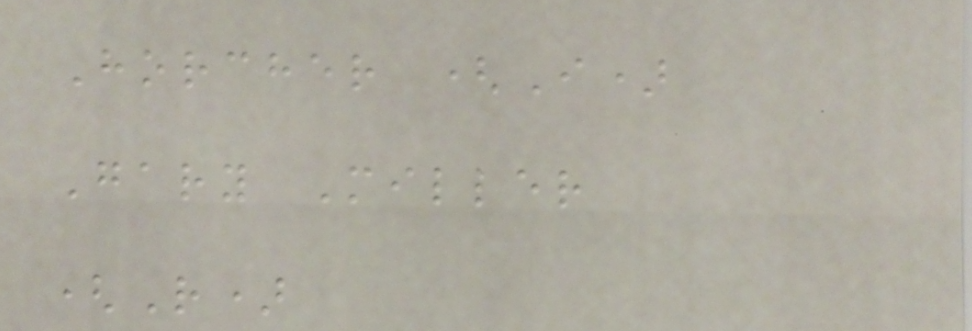Horcher (I)
Gary Miller
(R)
